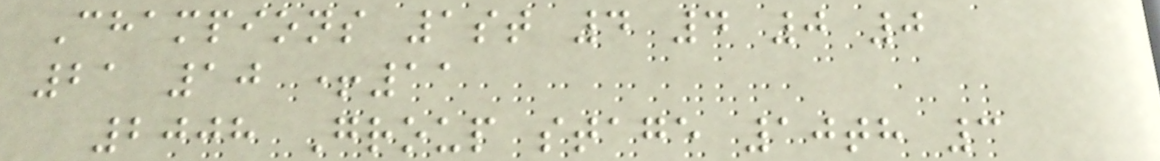Champions 1st 4 4 0 0
21 10 +11
2008 Group stage 10th 3
